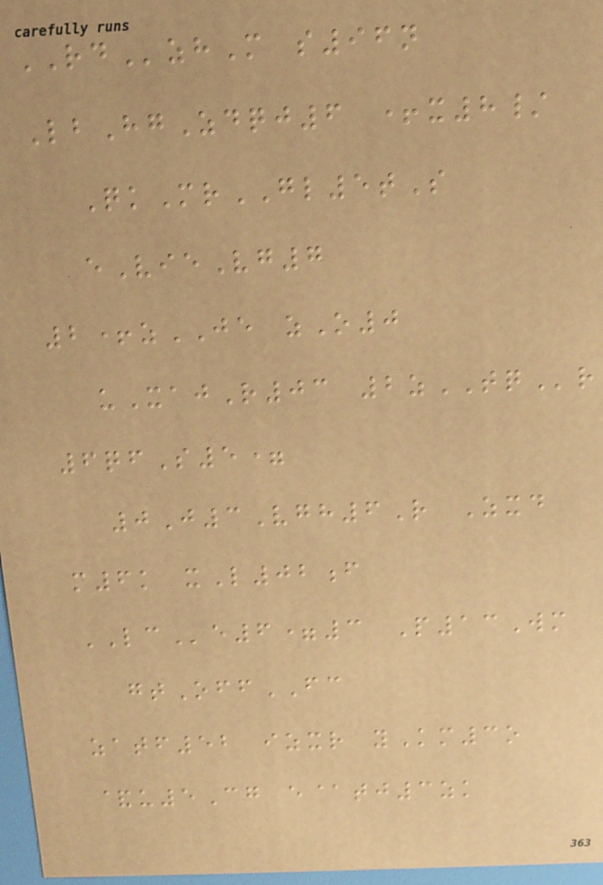RDzhM s96n
LbHgZdqj6 +x8/
QkMrGL5tS
eVieVg7
2+zJE zO0
uXajR03 2zTQr
6qfS5=
0J3Vgh6R Zxd
m6k xL02f
LCe6=3 P13Wm
gtOffFC
zatf52 izxr yKm3o
&u5Cg e@tj3zk
